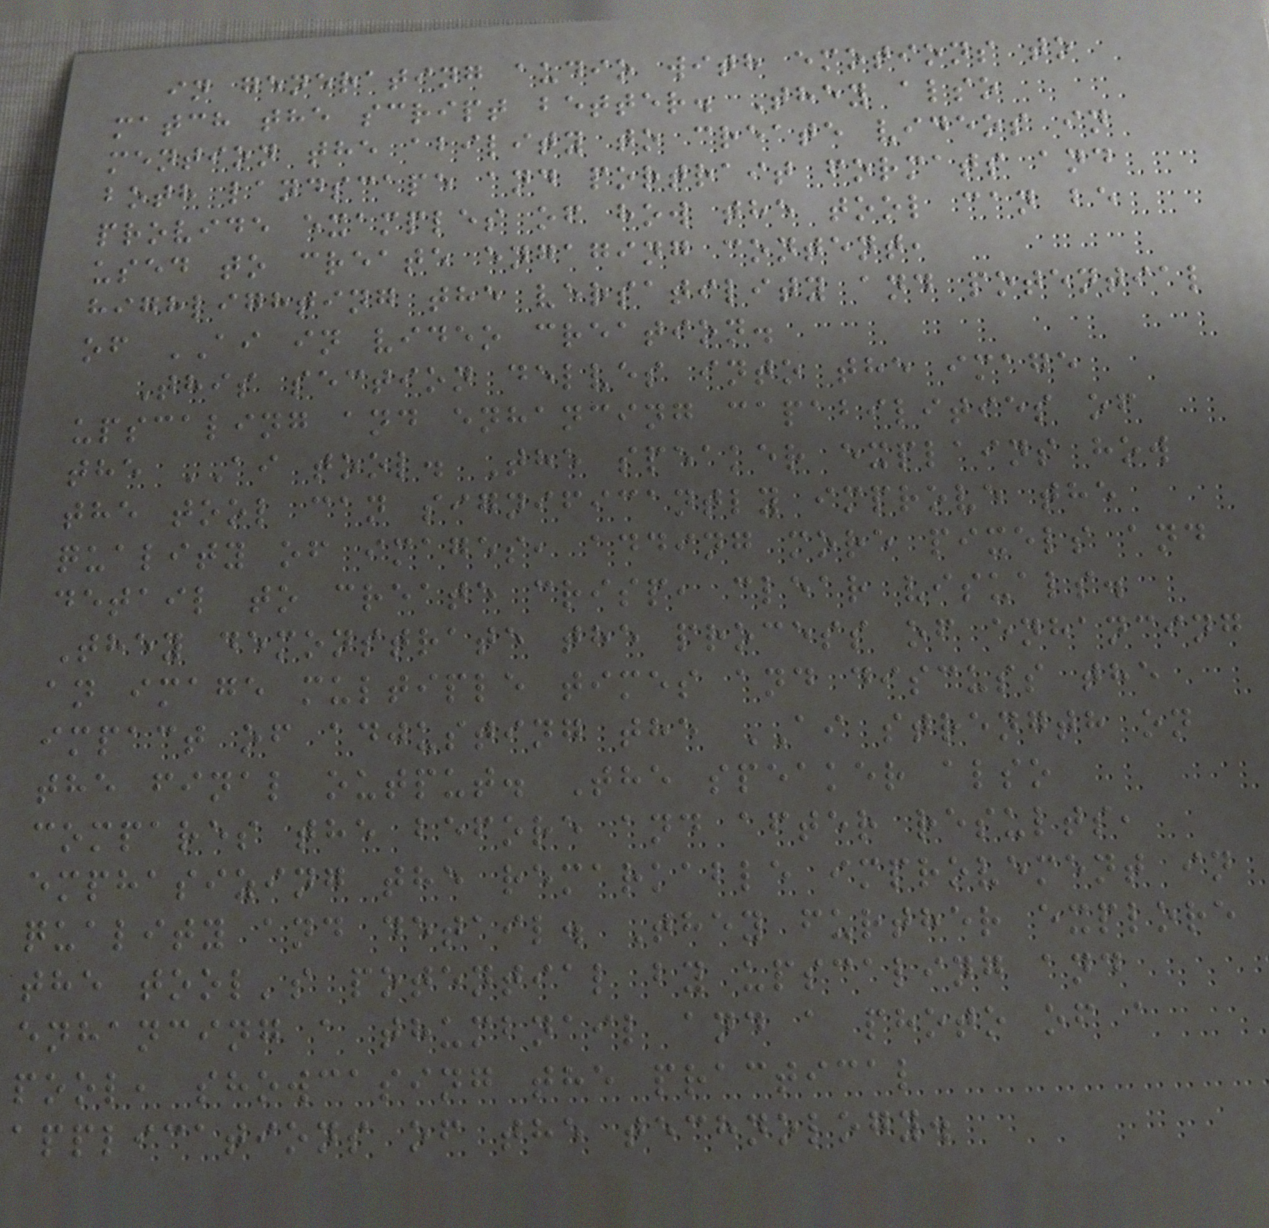in generating audio with emotions to
match the script better. They also
mention the ability to create videos in
both landscape and portrait formats and
provide examples of how the tool can be
used to create engaging content,
highlighting the versatility and potential
of AI in video creation.
This section delves into the image
upscaling and enhancing capabilities of
the AI tool. The speaker explains how
the tool can significantly improve the
quality of images, adding more pixels and
detail to create crisp, clear visuals.
They demonstrate the process of enhancing
an image multiple times and discuss the
impact of adjusting the AI strength on
the final output. The speaker also
compares the before and after results,
emphasizing the remarkable improvement in
quality and detail. They further explore
the tool's potential by upscaling and
enhancing a thumbnail and a photo of a
pool, showcasing the practical
applications of the technology.
